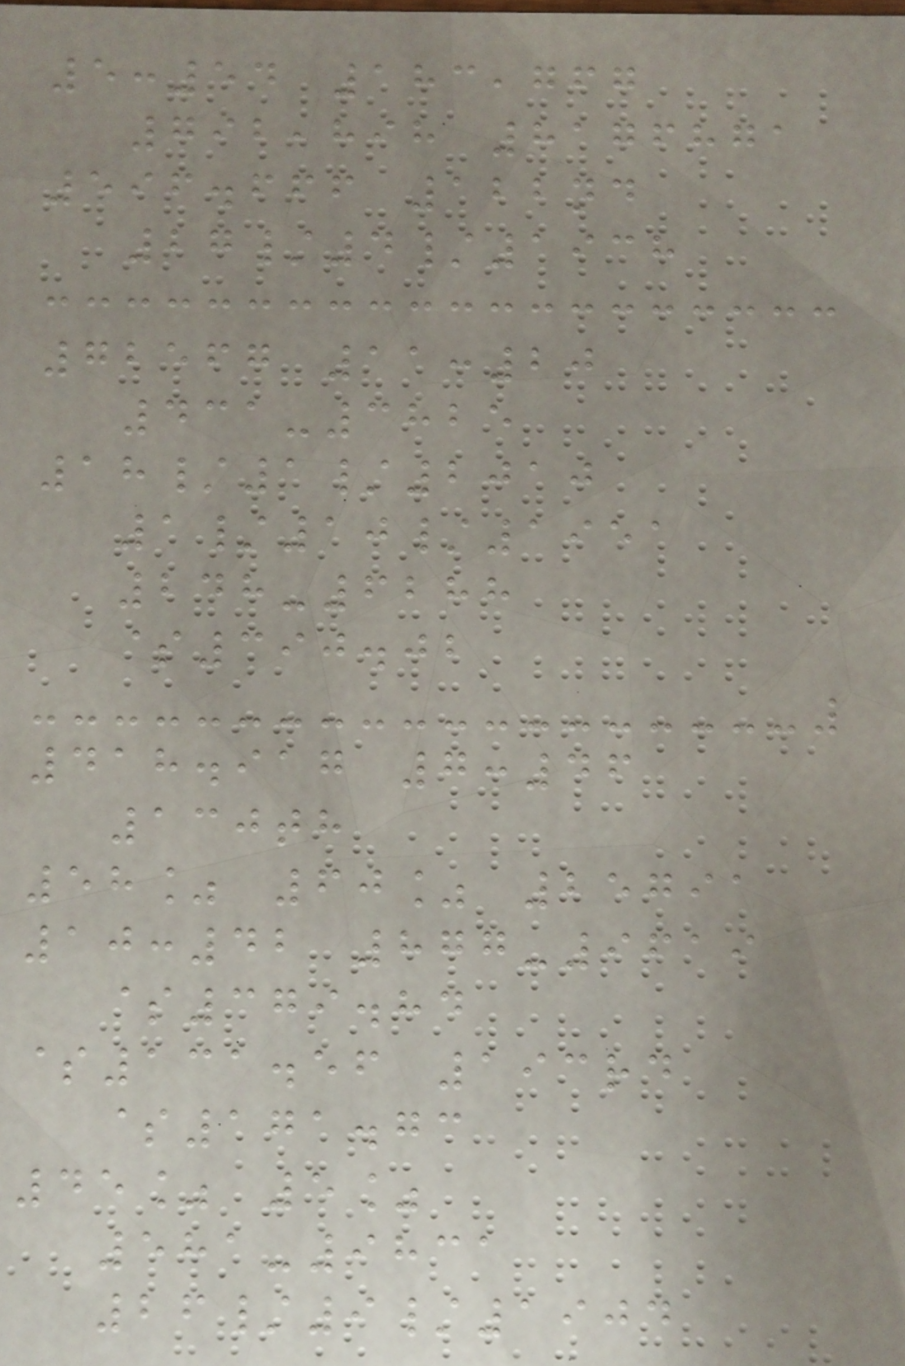5:54 183,767
792,898 8176871
596.666 122nd
27/4/1938
72567 11:20
431-3825
18/1/2010
1/10/1951
248-6288
$390.02
418.917 7:46
130th
58% 60% 25791
10:42 877-9619
$379.84
$131.56 193rd
$171.73
45% 5%
581-9831
26/9/1904
